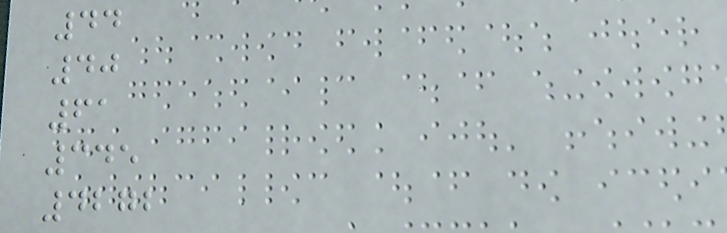44
40
61
345
4272
